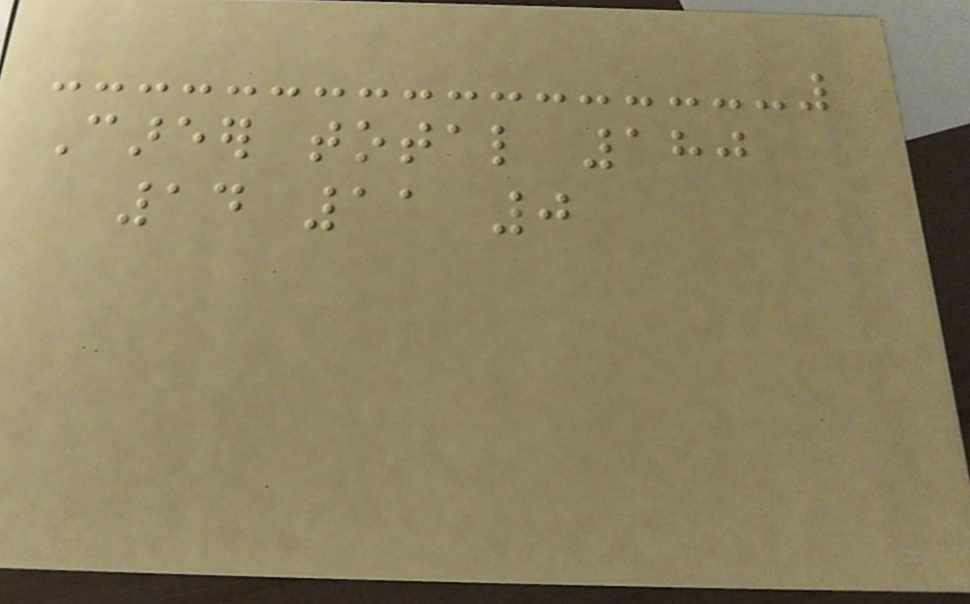Career total 180
14 11 0
